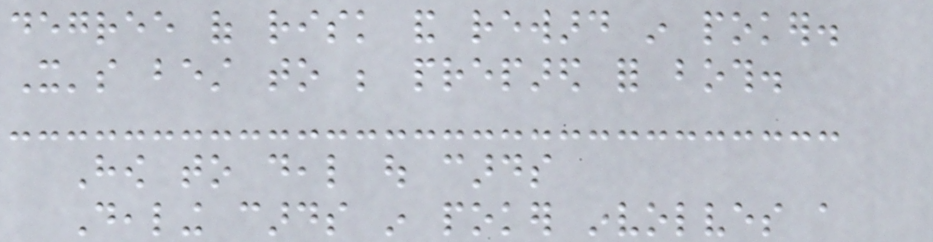degree of risk and reward in poker.
It's best to be prepared for both.
How to deal out cards
Dealing cards in poker involves a
